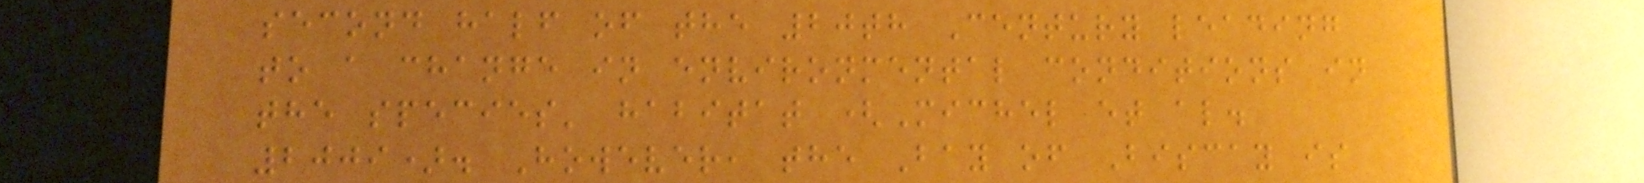second half of the 20th Century leading
to a change in environmental conditions in
the species' habitat (Michel et al.
2009). However, the Bay of Biscay is
